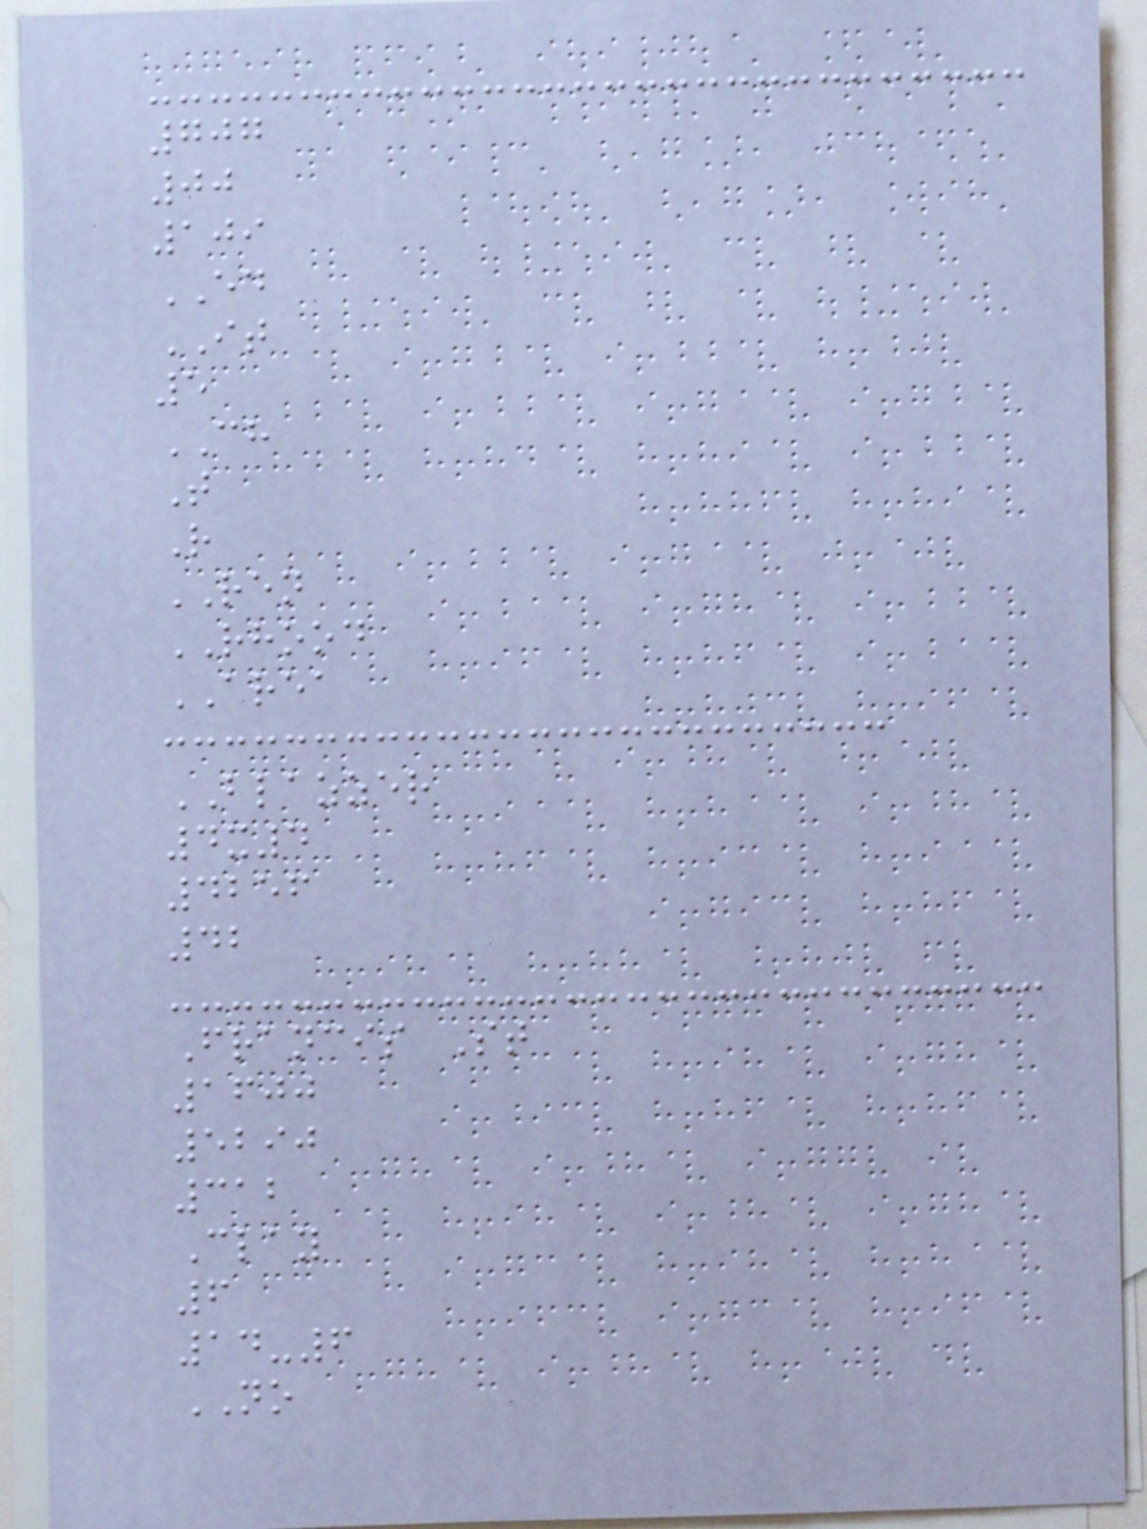707
00
109
ED
IT
5
CH
T
R
REN
RHOOD
AREA
BLAZZER
4x4
4256
42
Francis St
1600
5290
312
Clay
6
14-6
NO
